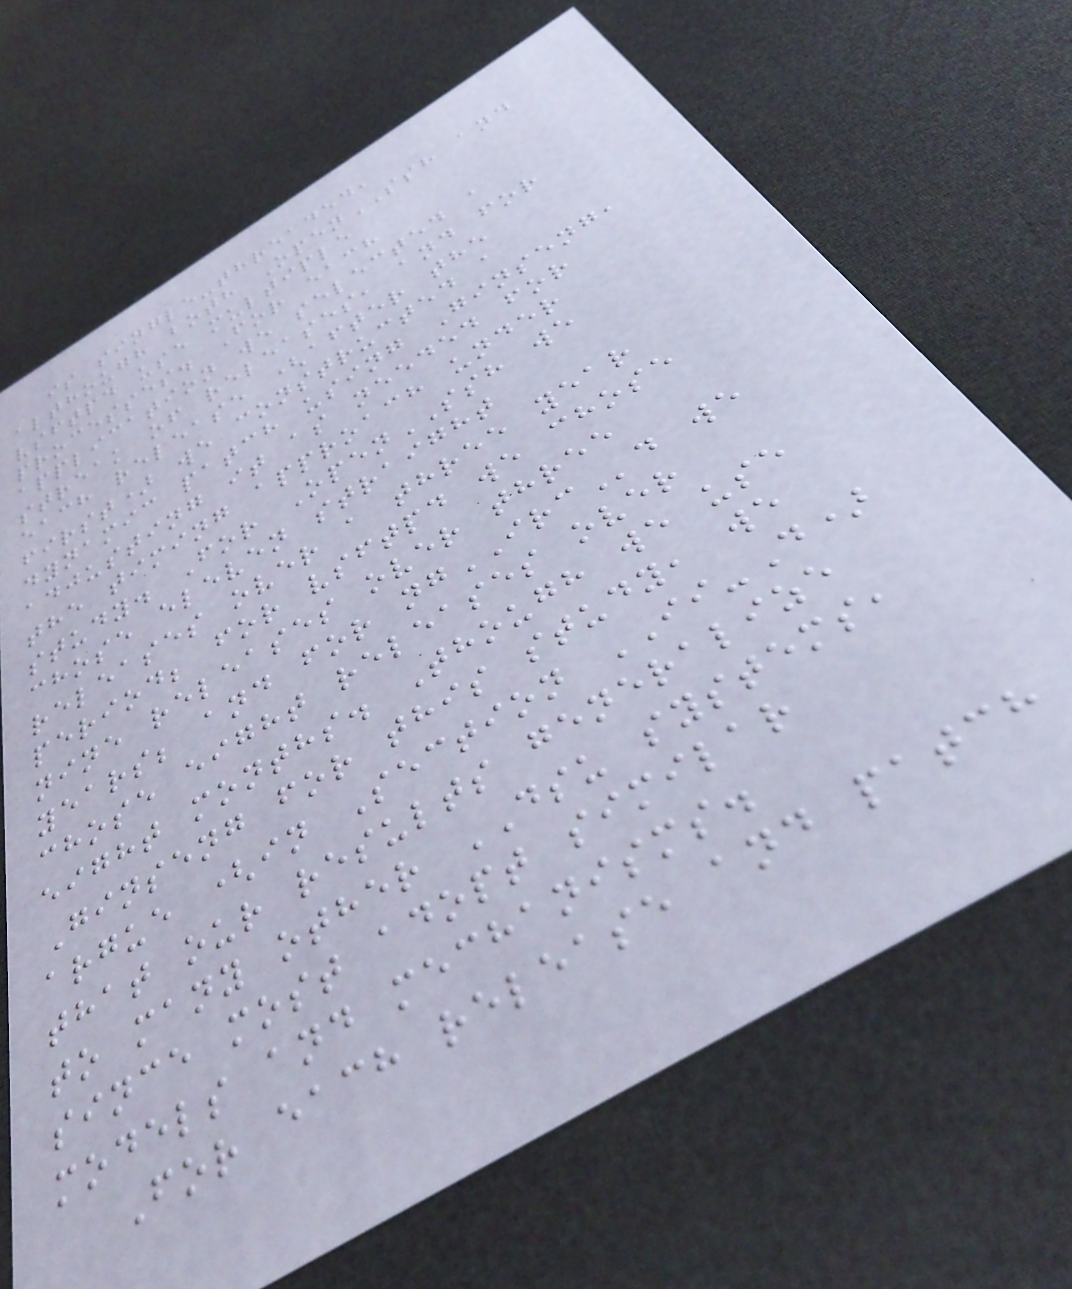is single-threaded,
although both OpenSSH and
vsftpd use multiple
processes. For each
application we selected a
streak of releases, and for
each release (after the
first) we constructed a
dynamic patch using Ginseng,
adjusting it as needed for
the timing approach under
study. For OpenSSH we
chose eleven straight
releases over a three year
period; for vsftpd we chose
nine releases over three
years; and for ngIRCd we
chose eight releases over
eight months. Though we use
Ginseng for this study, we
argue (in Section II-D)
that our results generalize
to many other DSU systems,
since most adopt similar
models and mechanisms.
For each release and patch
